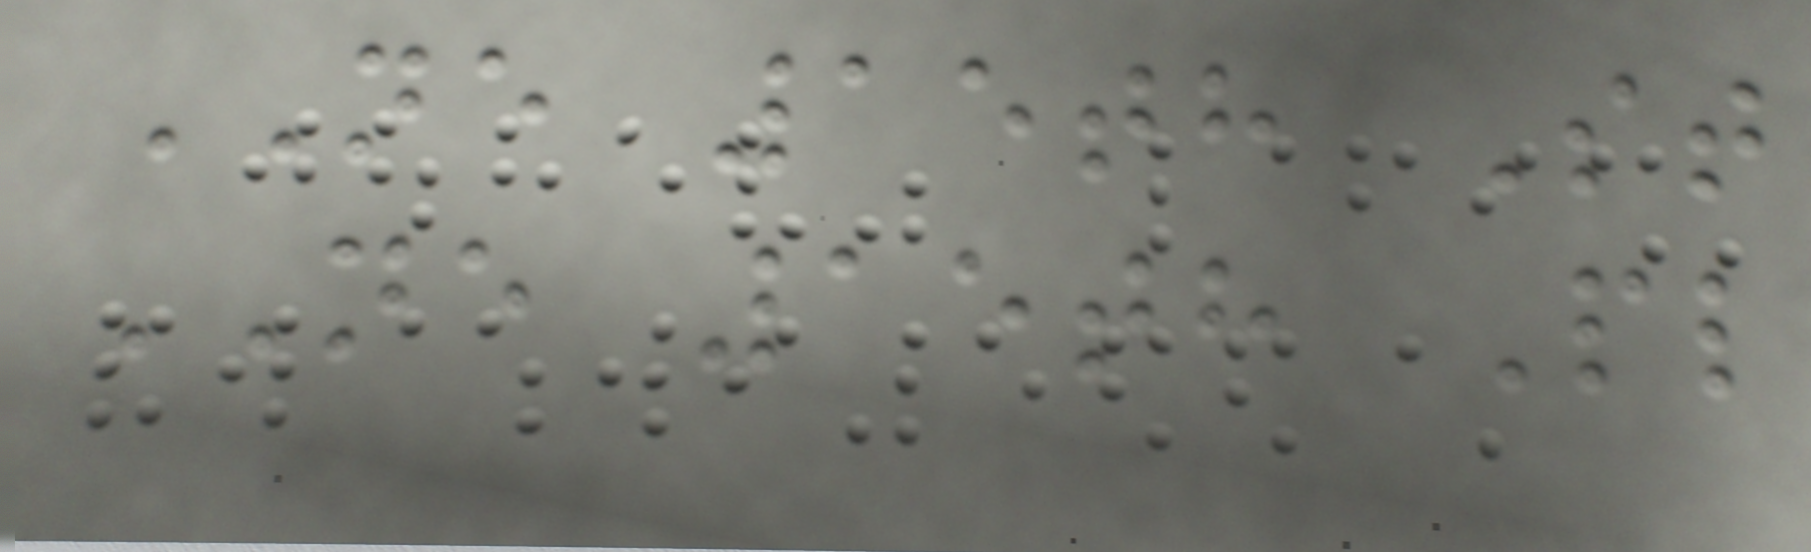NE 15th St
NE 15th Pl
